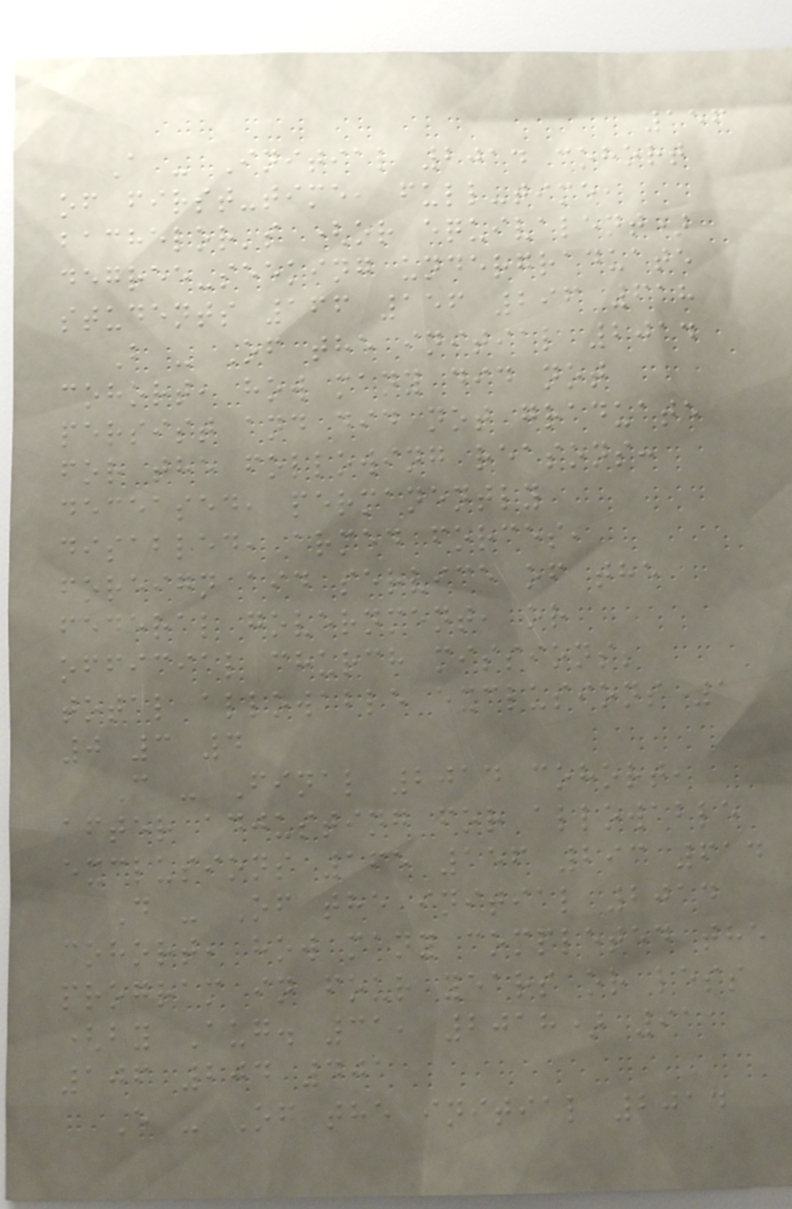156
A - Initial 2014 cohort
of first-time, full-time,
bachelor's (or equivalent)
degree-seeking undergraduate
students 166 156 296 618
B - Of the initial 2014
cohort, how many did not
persist and did not graduate
for the following reasons:
deceased, permanently
disabled, armed forces,
foreign aid service of the
federal government, or
official church missions;
total allowable exclusions 1
0 3 4
C - Final 2014 cohort,
after adjusting for allowable
exclusions 165 156 293 614
D - Of the initial 2014
cohort, how many completed the
program in four years or less
(by Aug. 31, 2018) 91
106 204 401
E - Of the initial 2014
